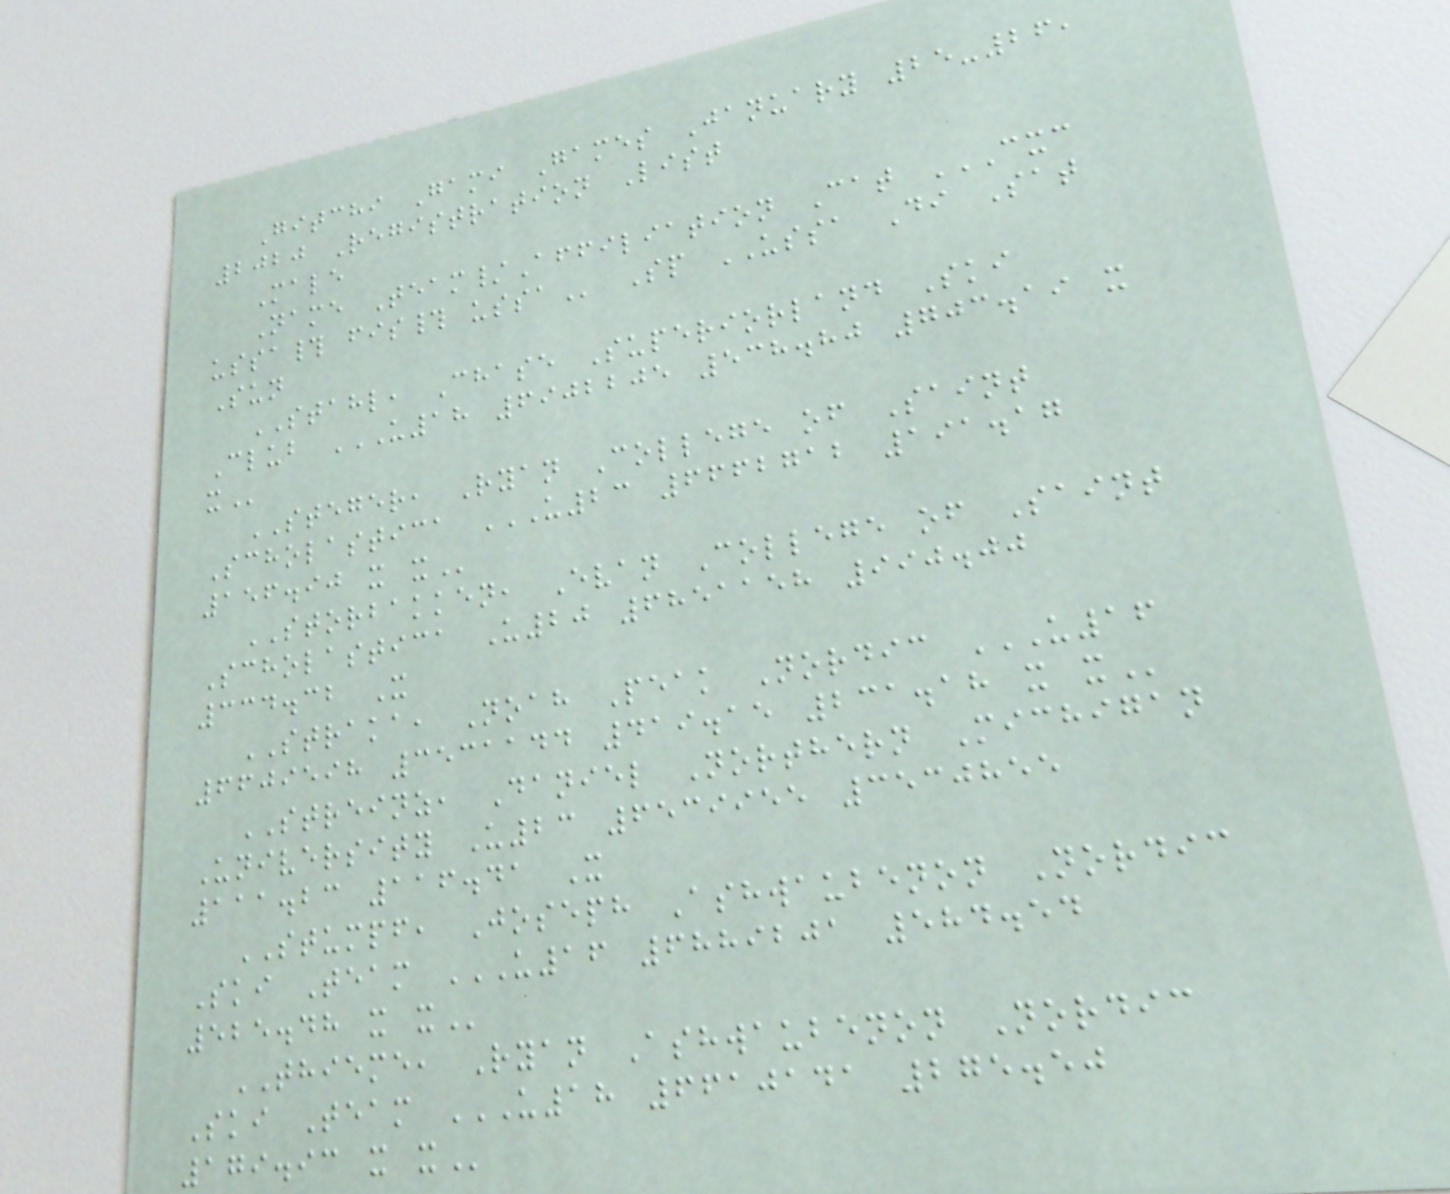Gitchi Gami Games January 25-26,
2020 Registration List
Male
Name Team/Affiliation Cat CXC
USSA# FIS# USSA Sp USSA Di Sat
Sun
STAHL, Chase Superiorland Ski
Club U18 6902205 538.80 703.19 X
X
STEGER, Ryan College of Saint
Scholastica U23 6662712 191.17
156.90 X X
STORBAKKEN, Evan College of Saint
Scholastica U20 6851158 990.00
334.32 X
STRAKA, Noah Peak Nordic U16
6609598 3531144 419.15 231.18 X X
STREINZ, Daniel Northern Michigan
University U23 6539955 3530855
111.23 116.41 X
STUMPF, Joseph Ashwaubenon Nordic
Ski Team U16 6889201 584.54
525.48 X X
THIEME, Ryan Ashwaubenon Nordic
Ski Team U18 6610141 275.50
179.93 X X
